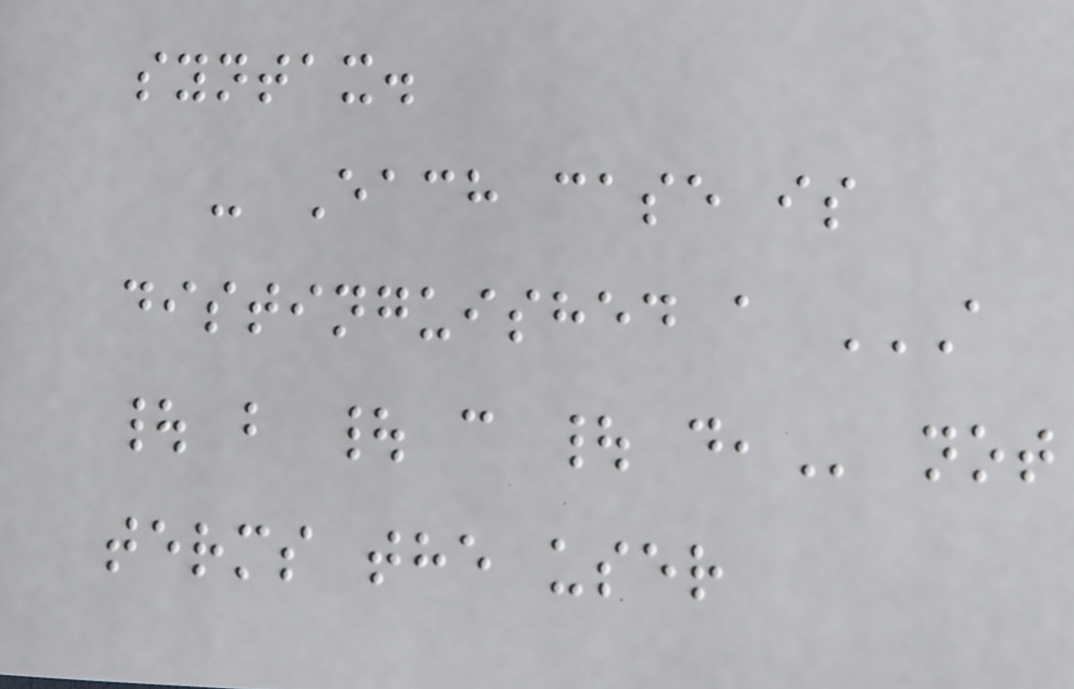syntax.
- Each case is
distinguished a A
| B | C | D, not
terms the user
